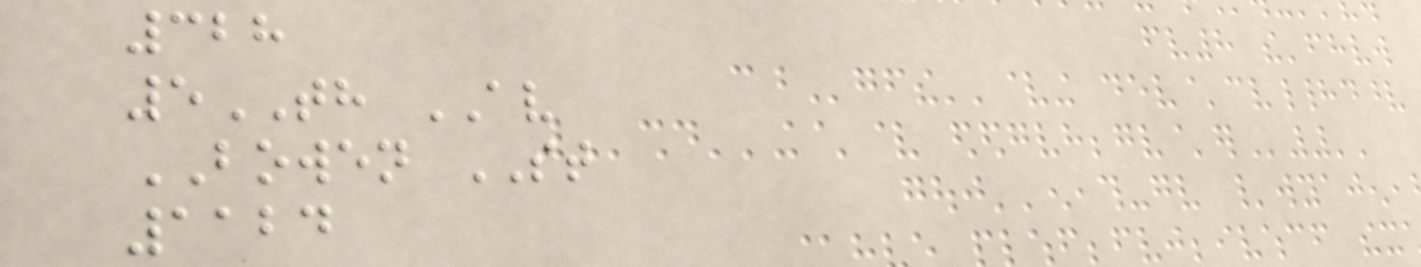328
5TH AV
BOWEN ST
1124
